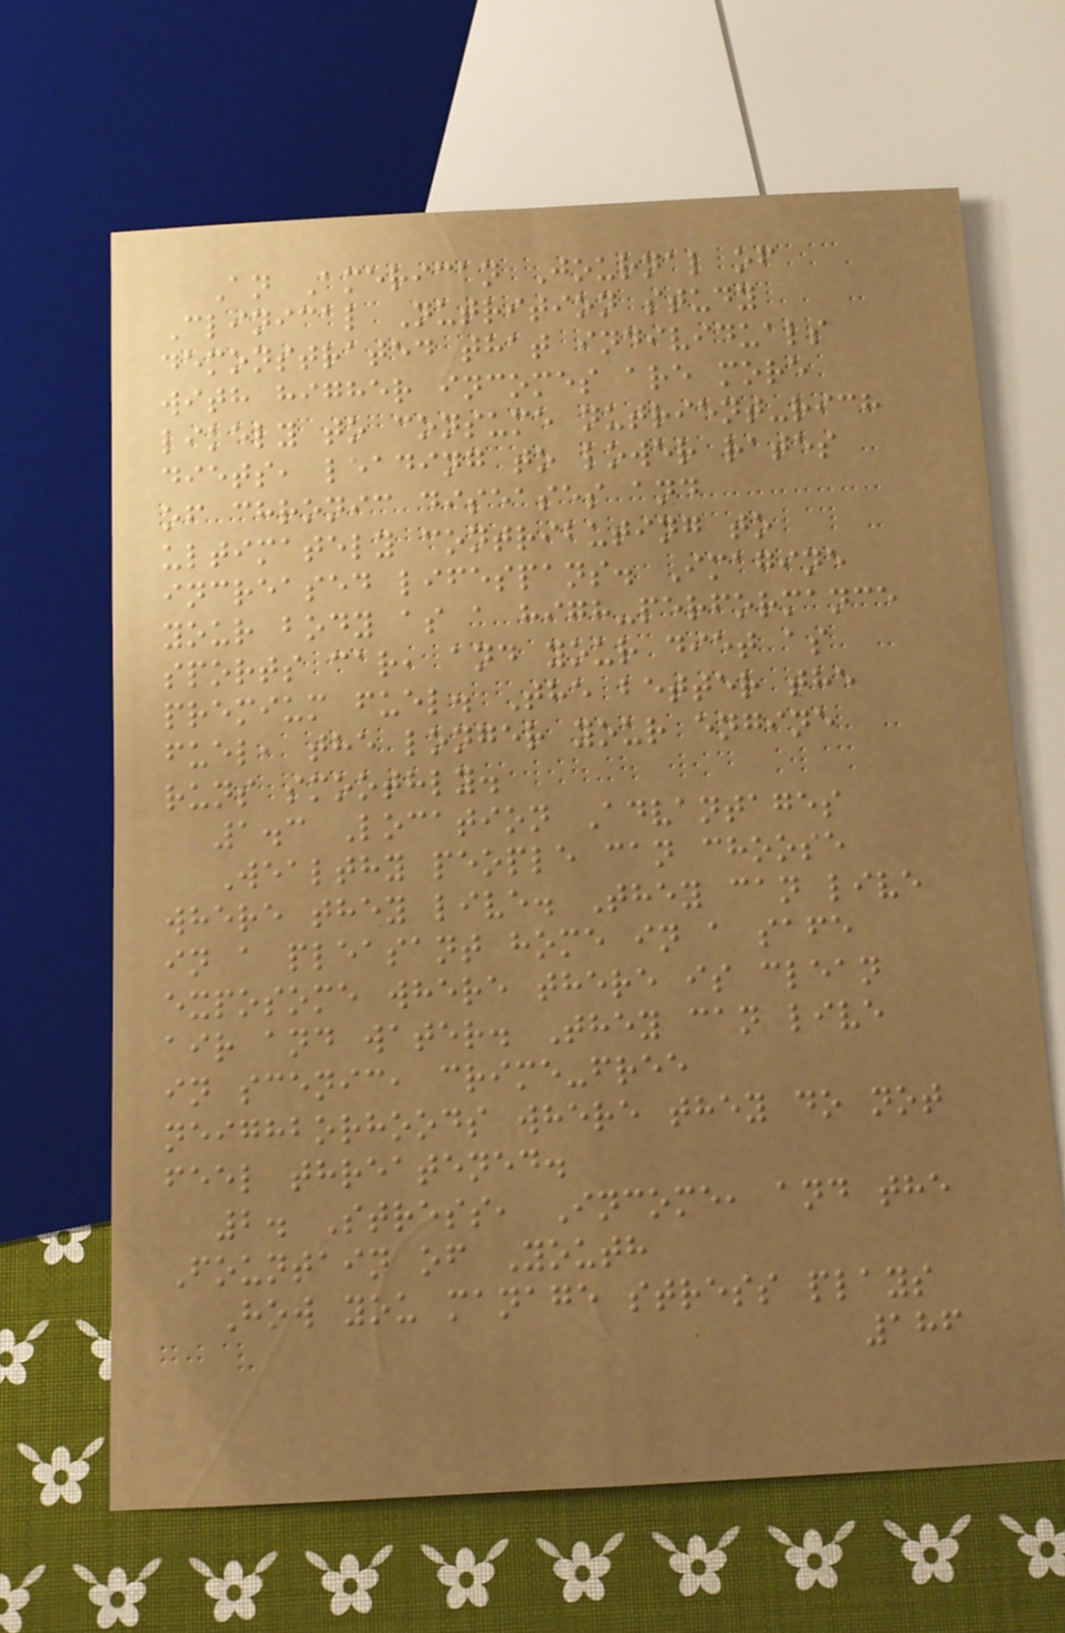An American Journal of
Clinical Nutrition study
demonstrated that individuals
with higher incomes are more
likely to consume nutrient-rich
diets, leading to lower rates
of chronic diseases and
ultimately contributing to
increased lifespans. Imagine
your body as a high-performance
sports car, and your diet as
premium fuel. The better the
fuel, the longer your engine
runs smoothly.
1.3 Location Advantages
Wealthy people can choose
where they live. They can live
in a pleasant home in a safe
exposome where there is clean
air and water. They can live
in scenic, crime-free
neighborhoods where they do not
feel threatened.
2. Stress, Income, and the
Fountain of Youth
How you manage stress plays
186
